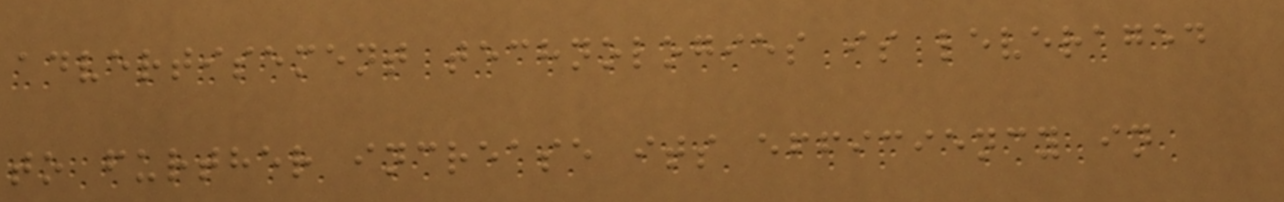advertisement technologies is leveraged
to further increase its efficiency in
